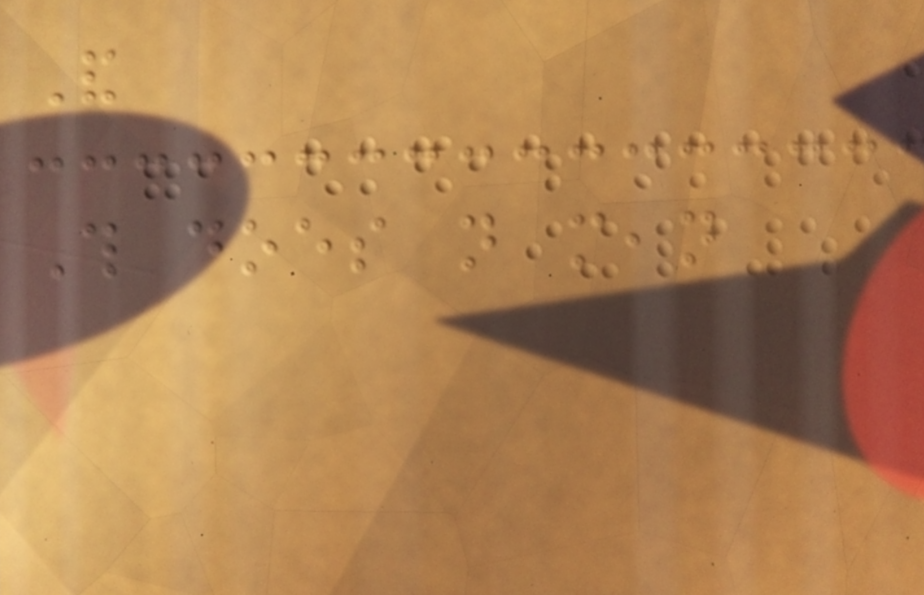And
This does not mean
